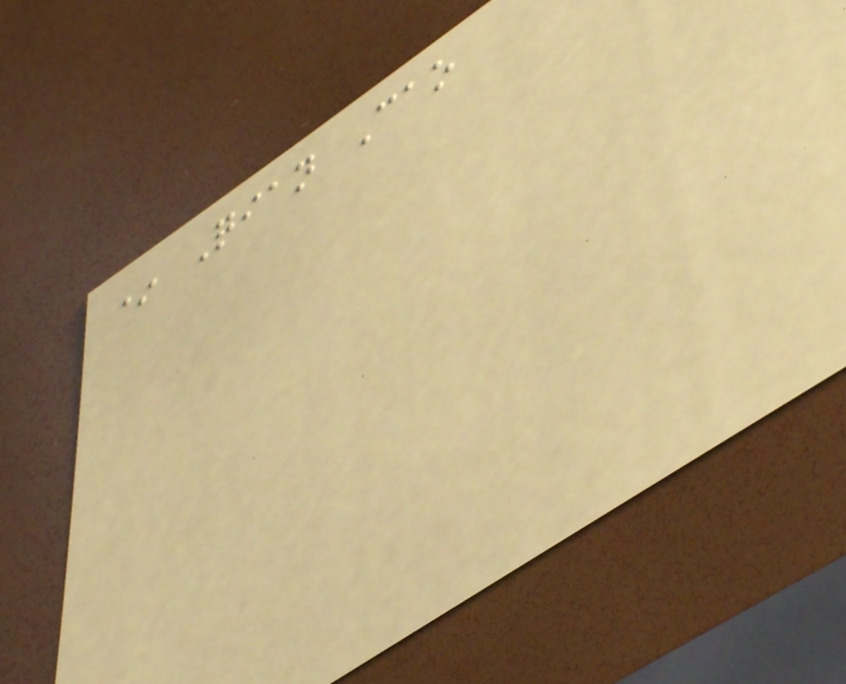* Qian Cao
